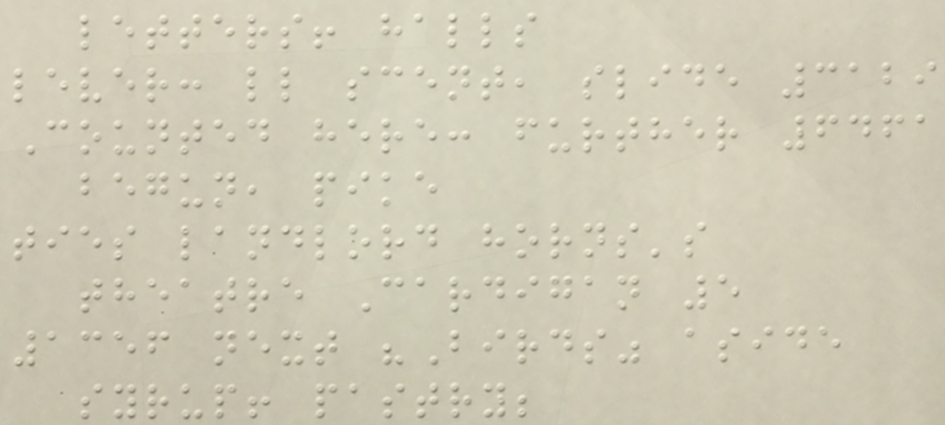letters! halls
lever: ll scent, slide 3129
Counted here: further 6461
begun, pike
ties landlord horns's
theatre Cardigan 5
1356 next "Birds" aside
syrup! pastry;
